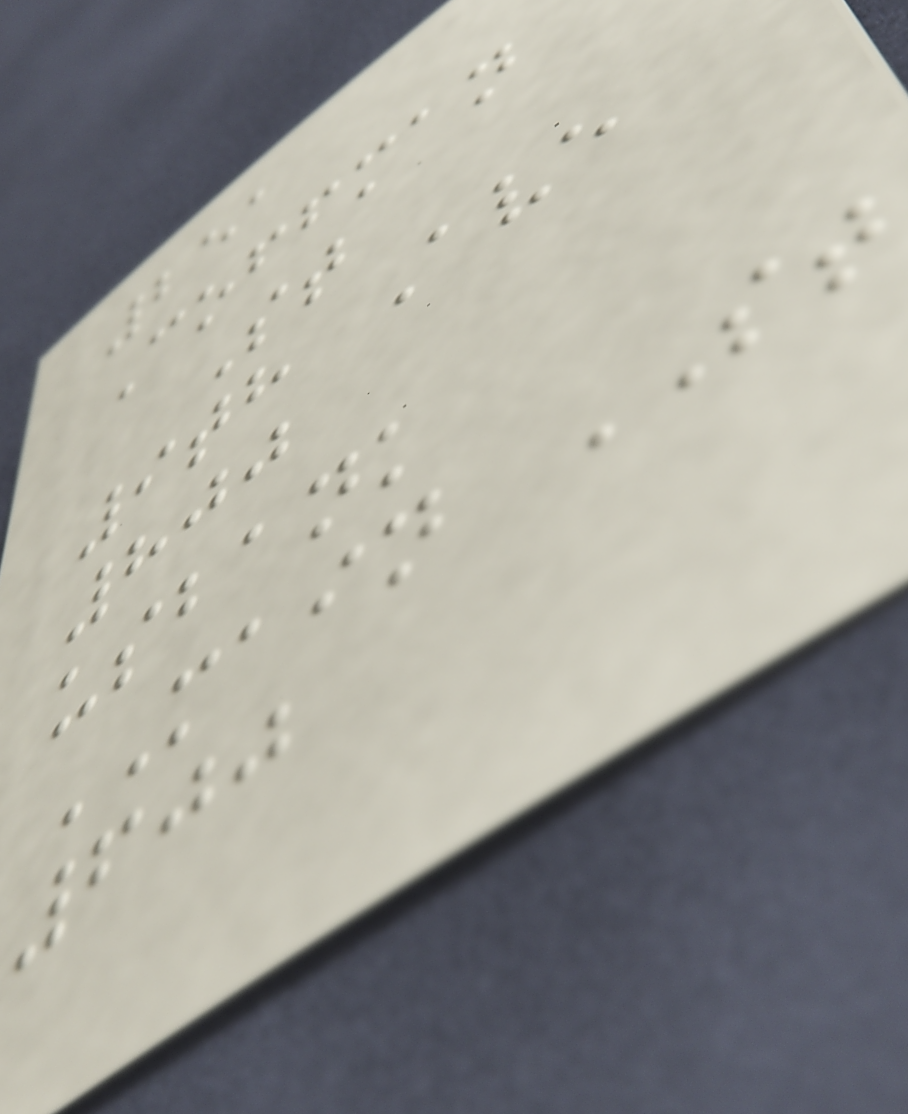251
Coffman
St
9th Ave
800
usbank
MAIN ST
600
